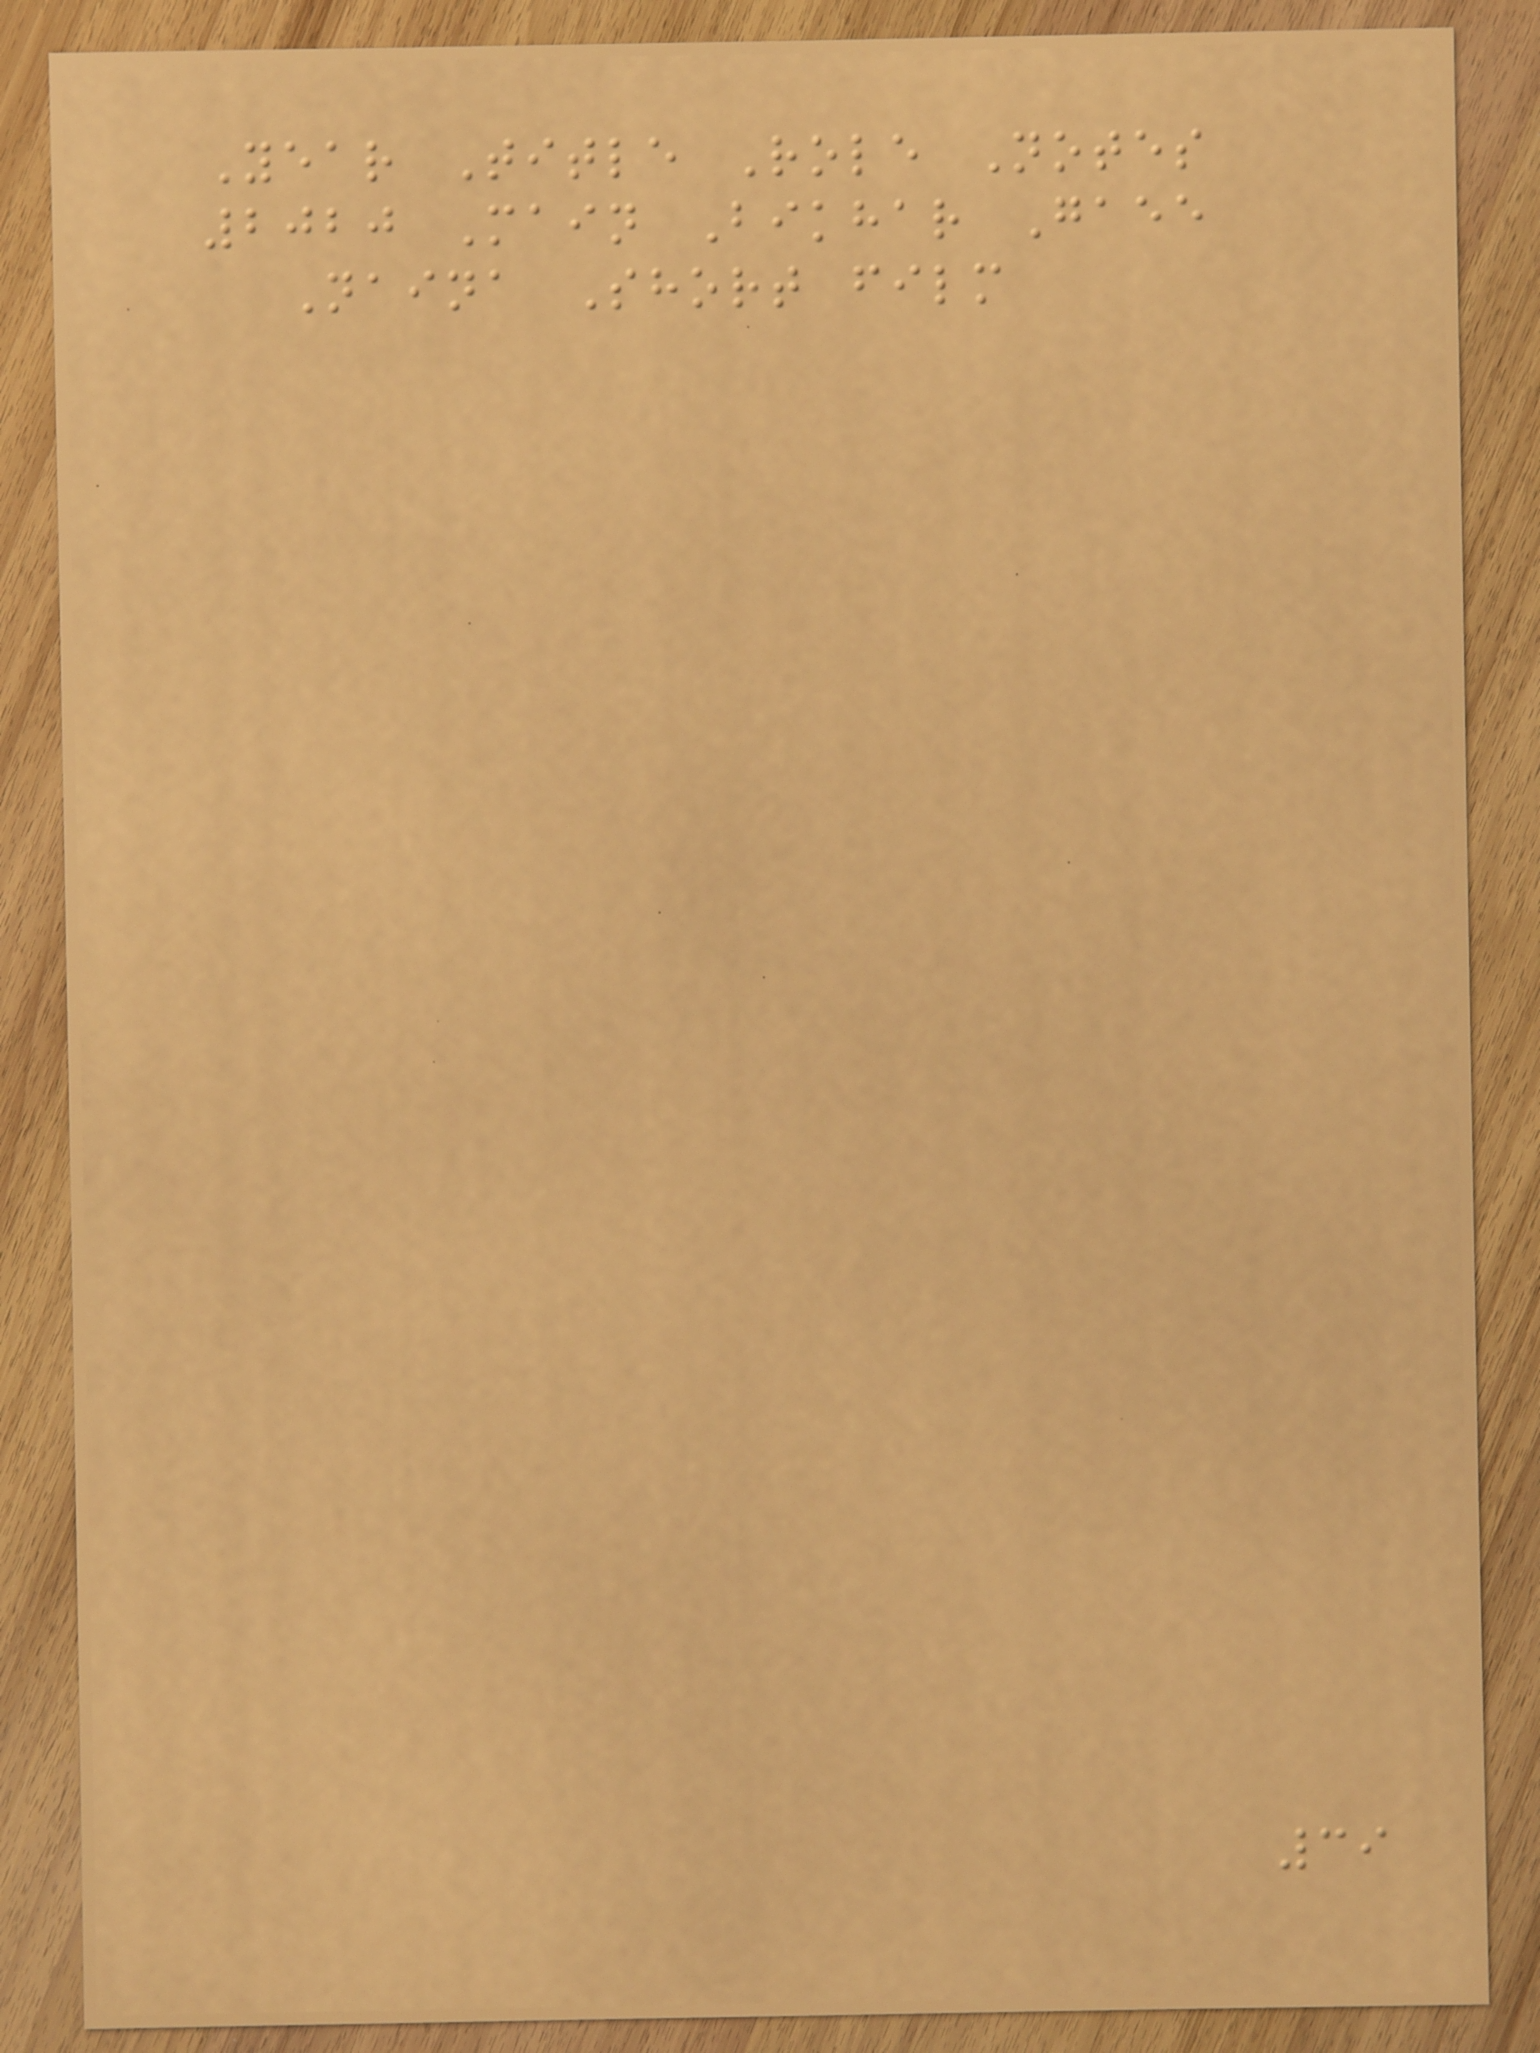Year Title Role Notes
2020 Main Bikhar Gaee
Naina Short film
39
